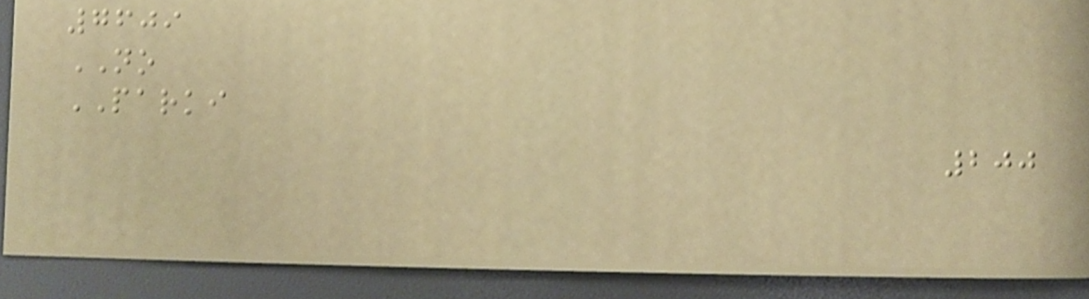7609
NO
PARKI
200
